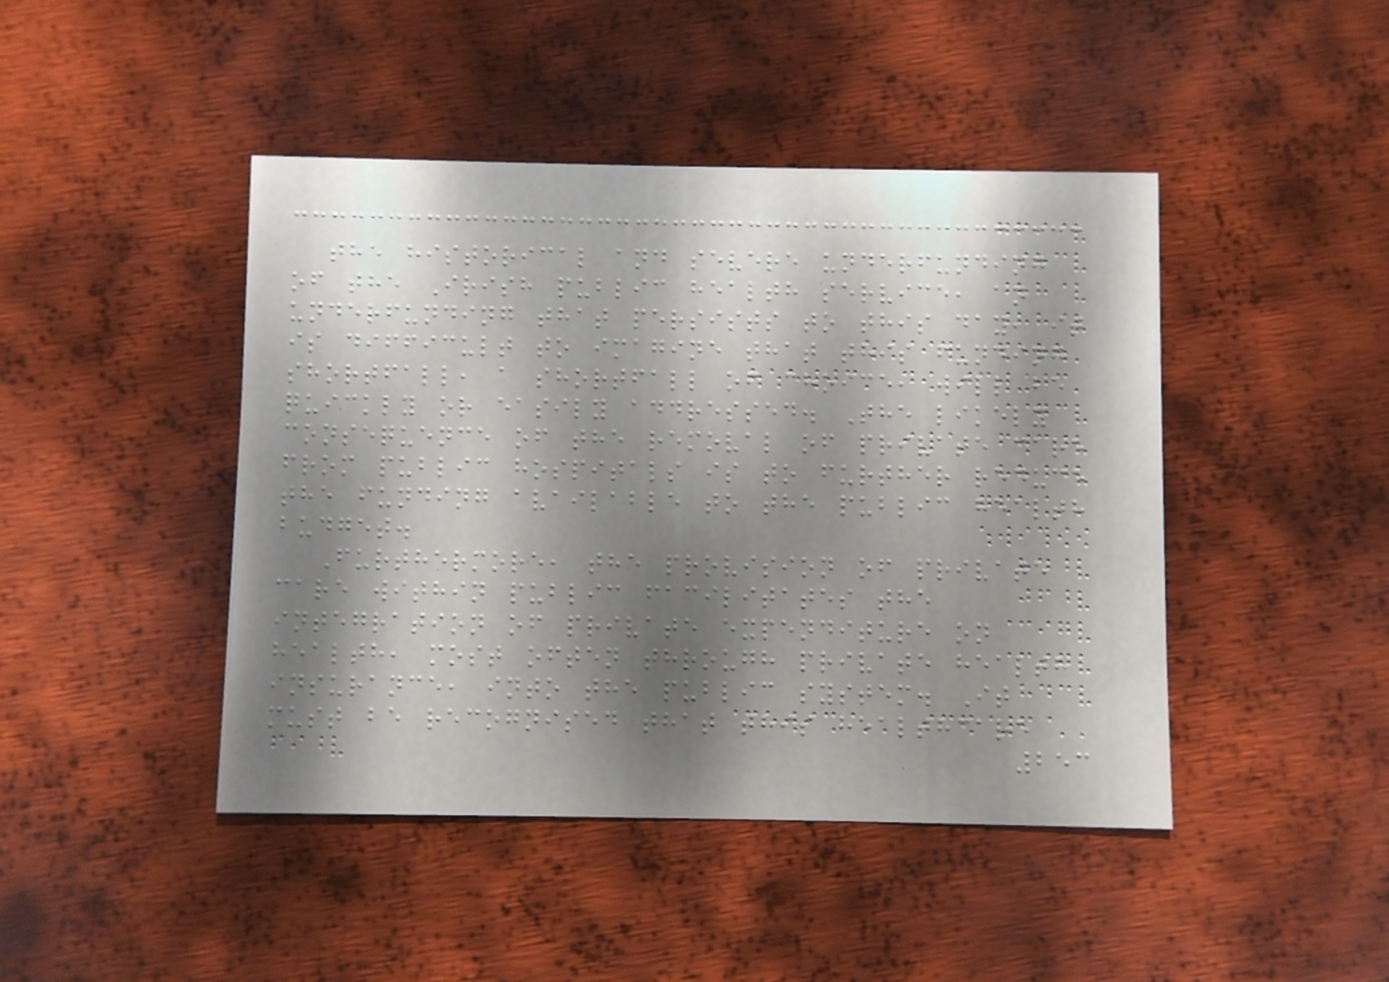the historical and severe underfunding
of the Irish public health service, an
underfunding that persists to this day, it
is difficult to imagine that this funding
shortfall, a shortfall of choice, will be
quickly or easily addressed. The likely
consequence of the removal of private care
from public hospitals is to further reduce
the funding available to the public health
budget.
Furthermore, the provision of private
care within public facilitates the
integration of private expenditure on
health, most often through private health
insurance, into the public system. It
must be recognised that this healthcare
253
